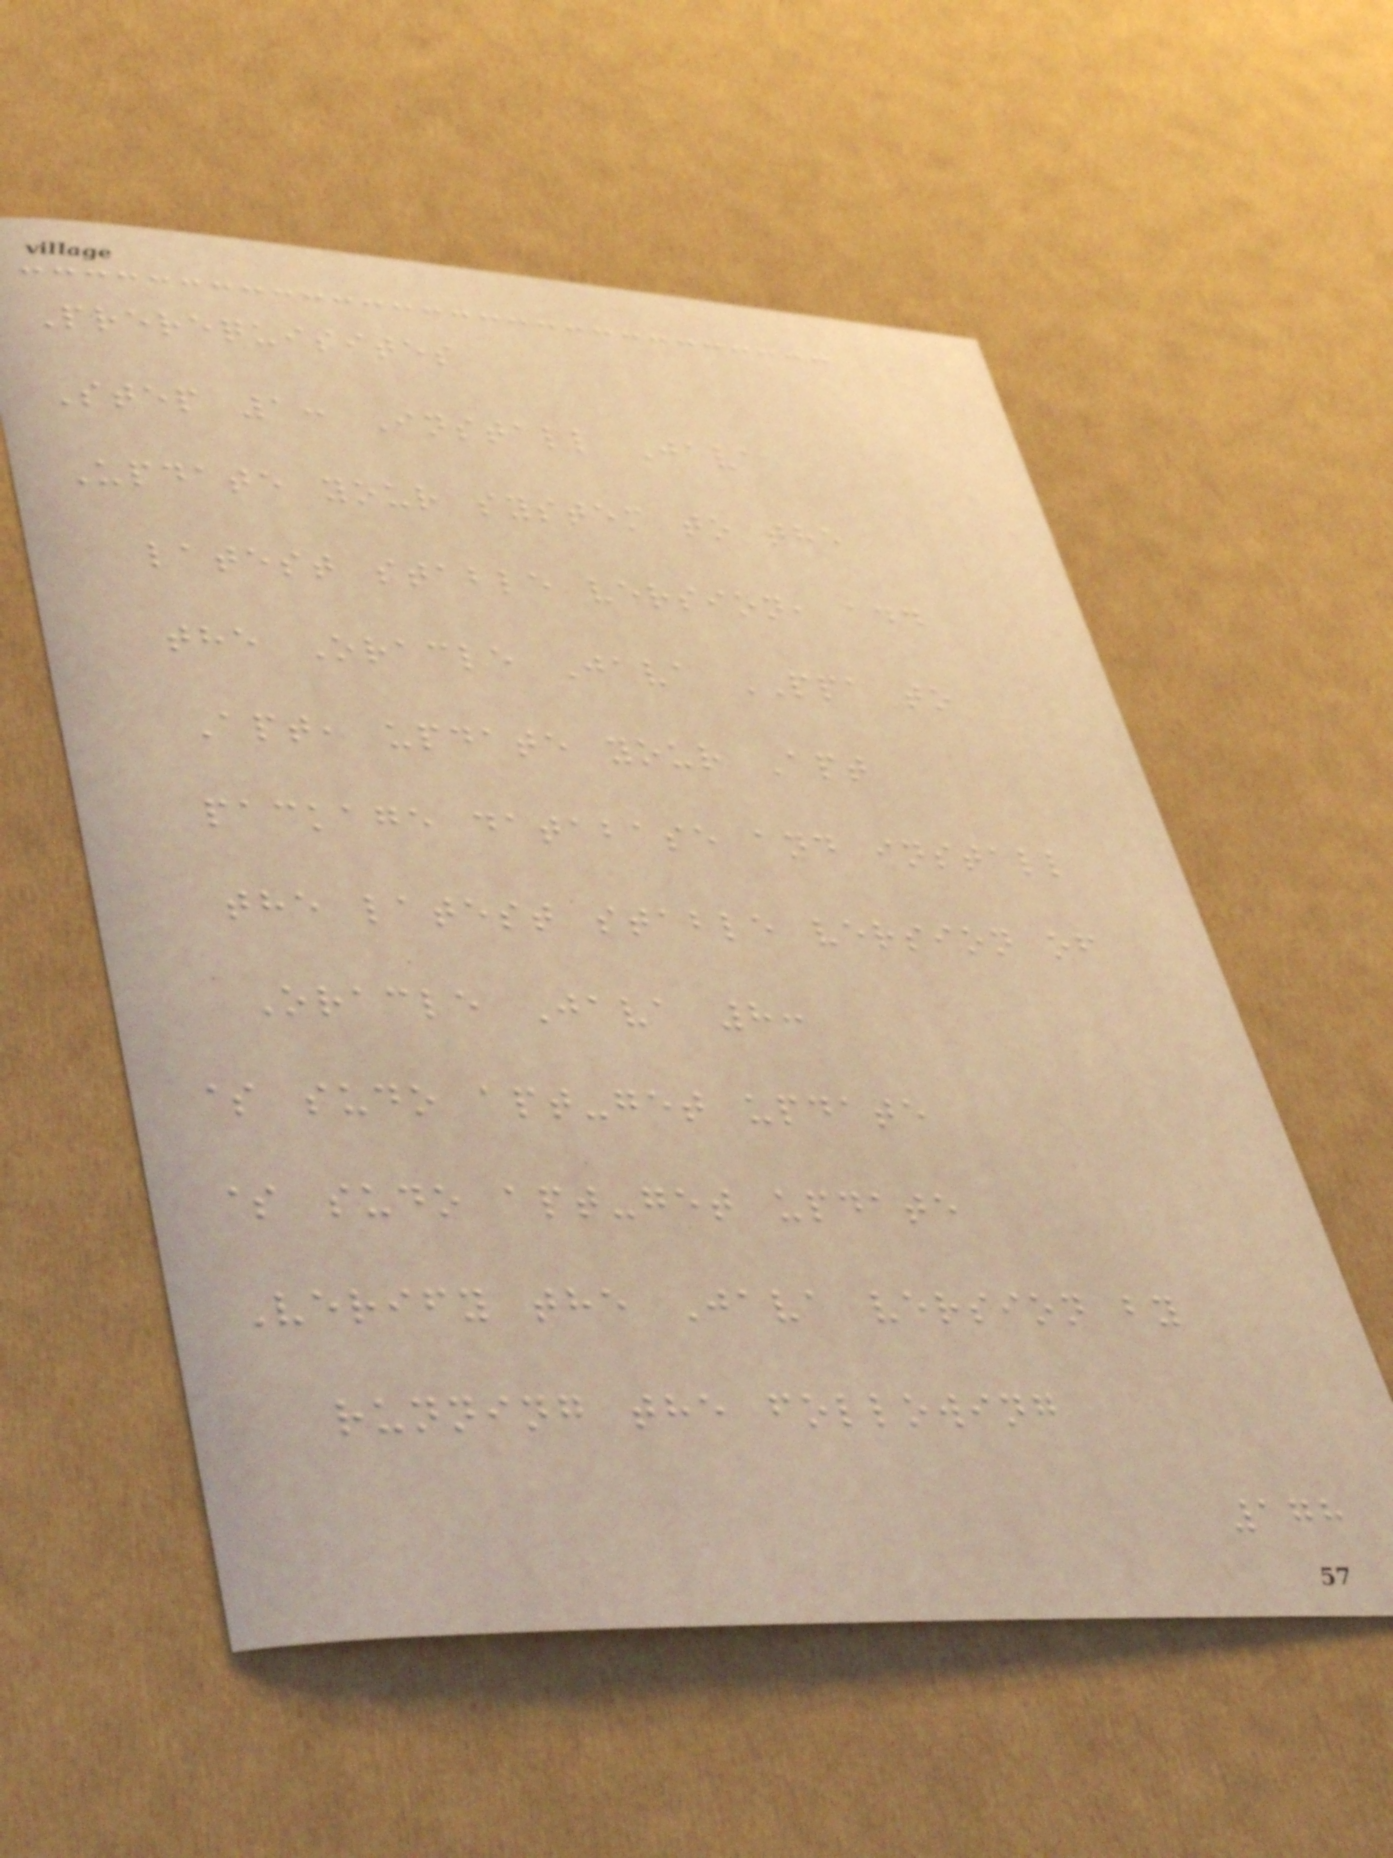Prerequisites
Step 1: Install Java
Update your system to the
latest stable version, add
the Oracle Java PPA to
Apt, update your Apt
package database and install
the latest stable version of
Oracle Java 8:
$ sudo apt-get update
$ sudo apt-get update
Verify the Java version by
running the following
178
